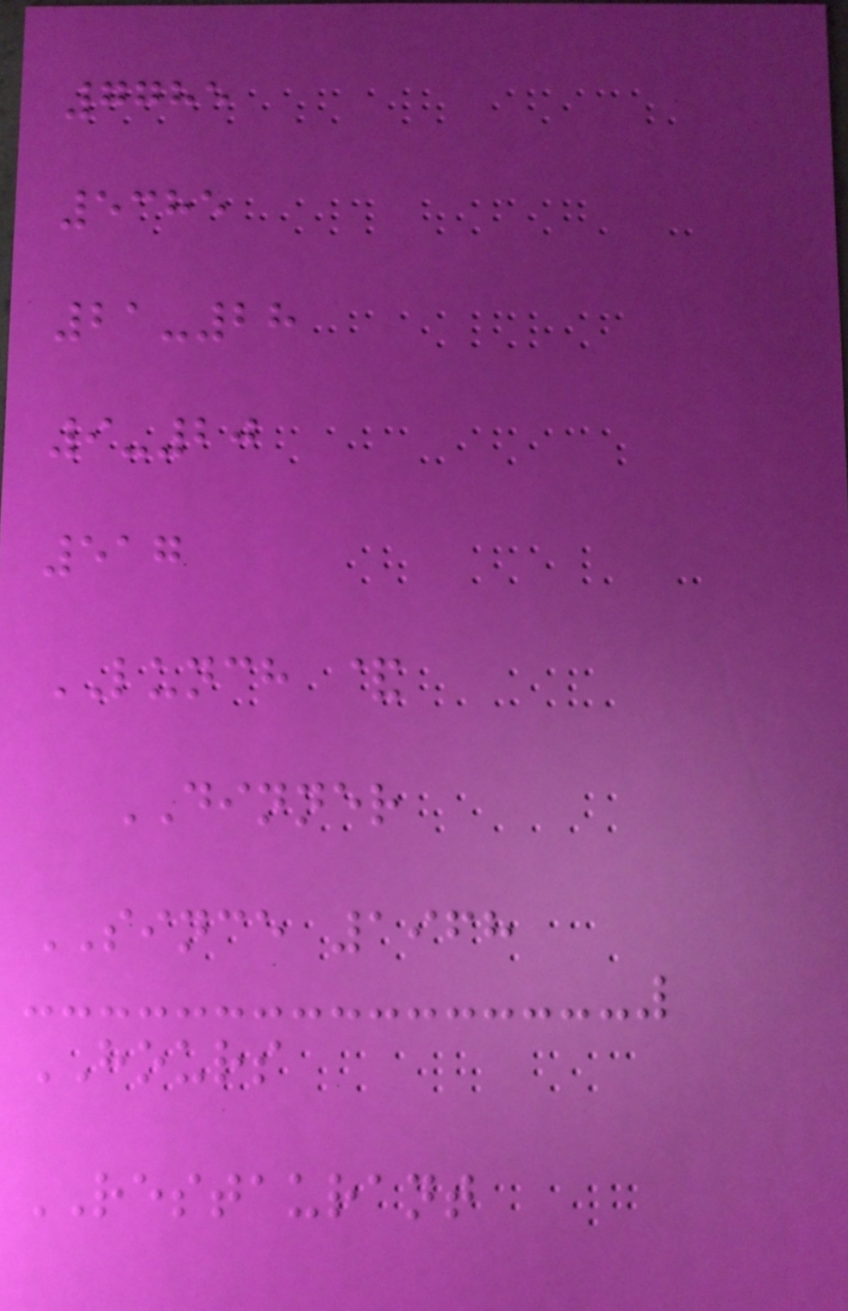7785
5385
21-28
9-20
517
LUNCH &
DINNER
SINCE 1968
HOURS
RESTAURANT
